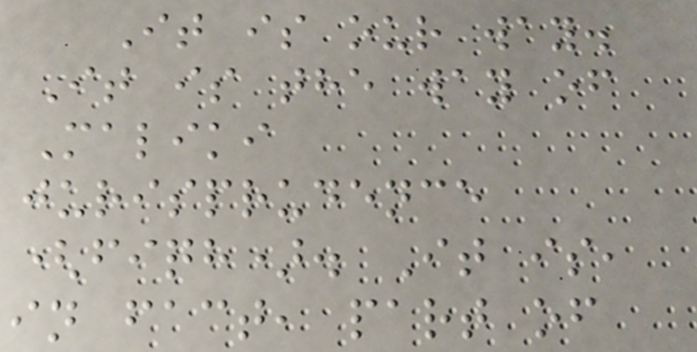It is our way.
It is the way of
Maliki
jurisprudence
(fiqh). It is,
in fact, part of
